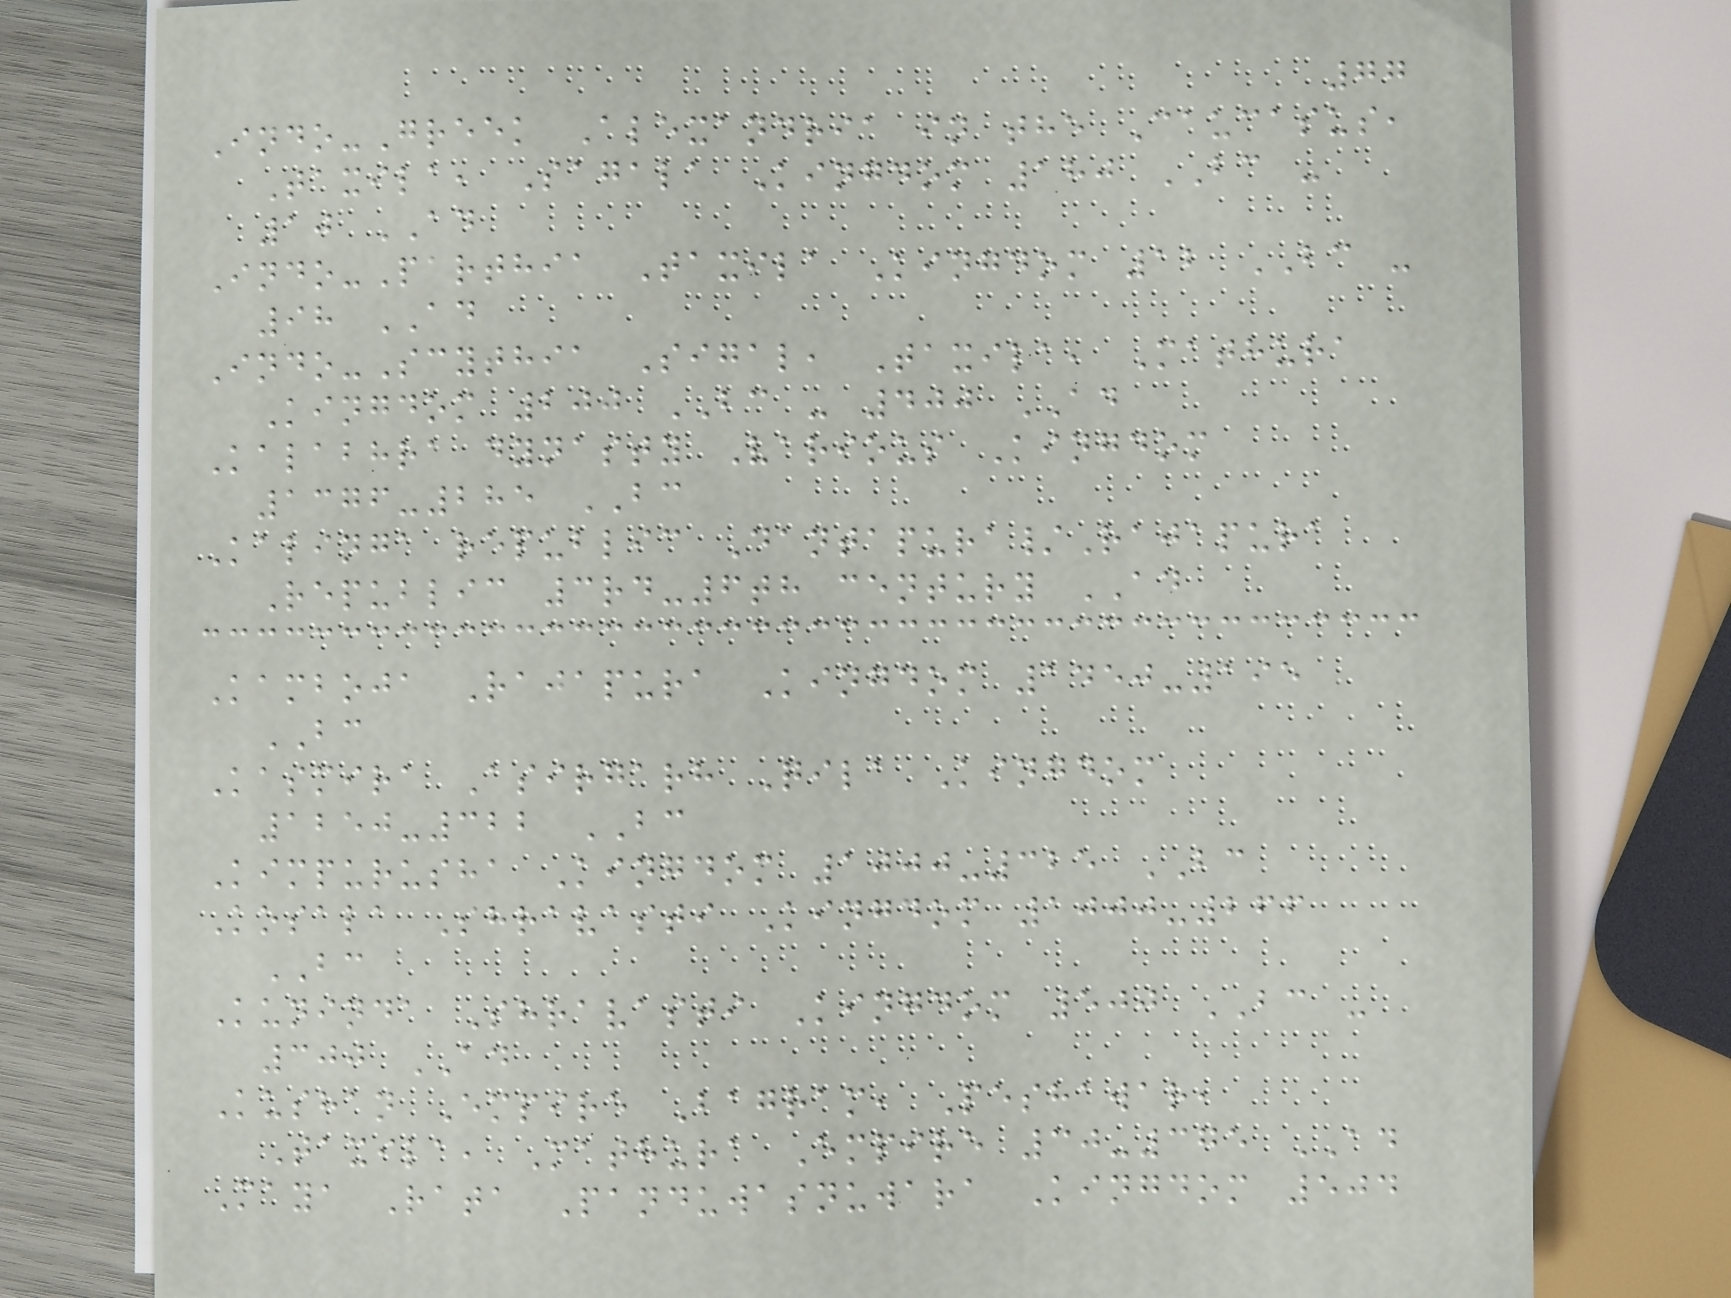77
Indo-Greek Alexandria in the Caucasus,
Taxila, Sagala Kingdom 180 BC -
10 AD
Indo-Parthia Taxila Kingdom 12 BC -
98 AD
Indo-Scythia Sigal, Taxila, Mathura
Kingdom 200 BC - 400 AD
Kalabhra dynasty Various Kingdom
1376-285 BC
Kalinga republic Dantapura/Rajapura
Republic 3rd-6th century AD
Kamboja Rajapura Kingdom 1450-195
BC
Kasmira Asirgarh Qila Kingdom
1250-322 BC
Kimpurusha Kingdom 1000-325 BC
Kosala Shravasti Kingdom 1000-266
BC
Kuninda Shravasti Kingdom 500 BC -
300 AD
Kushan Empire Bagram, Peshawar,
Taxila, Mathura Empire 30-375 AD
Maya Rata Panduwasnuwara Kingdom 504
